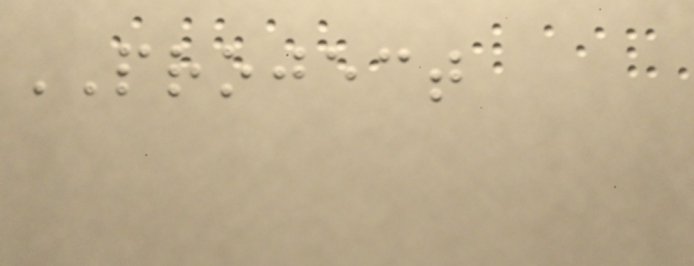PROJECT
